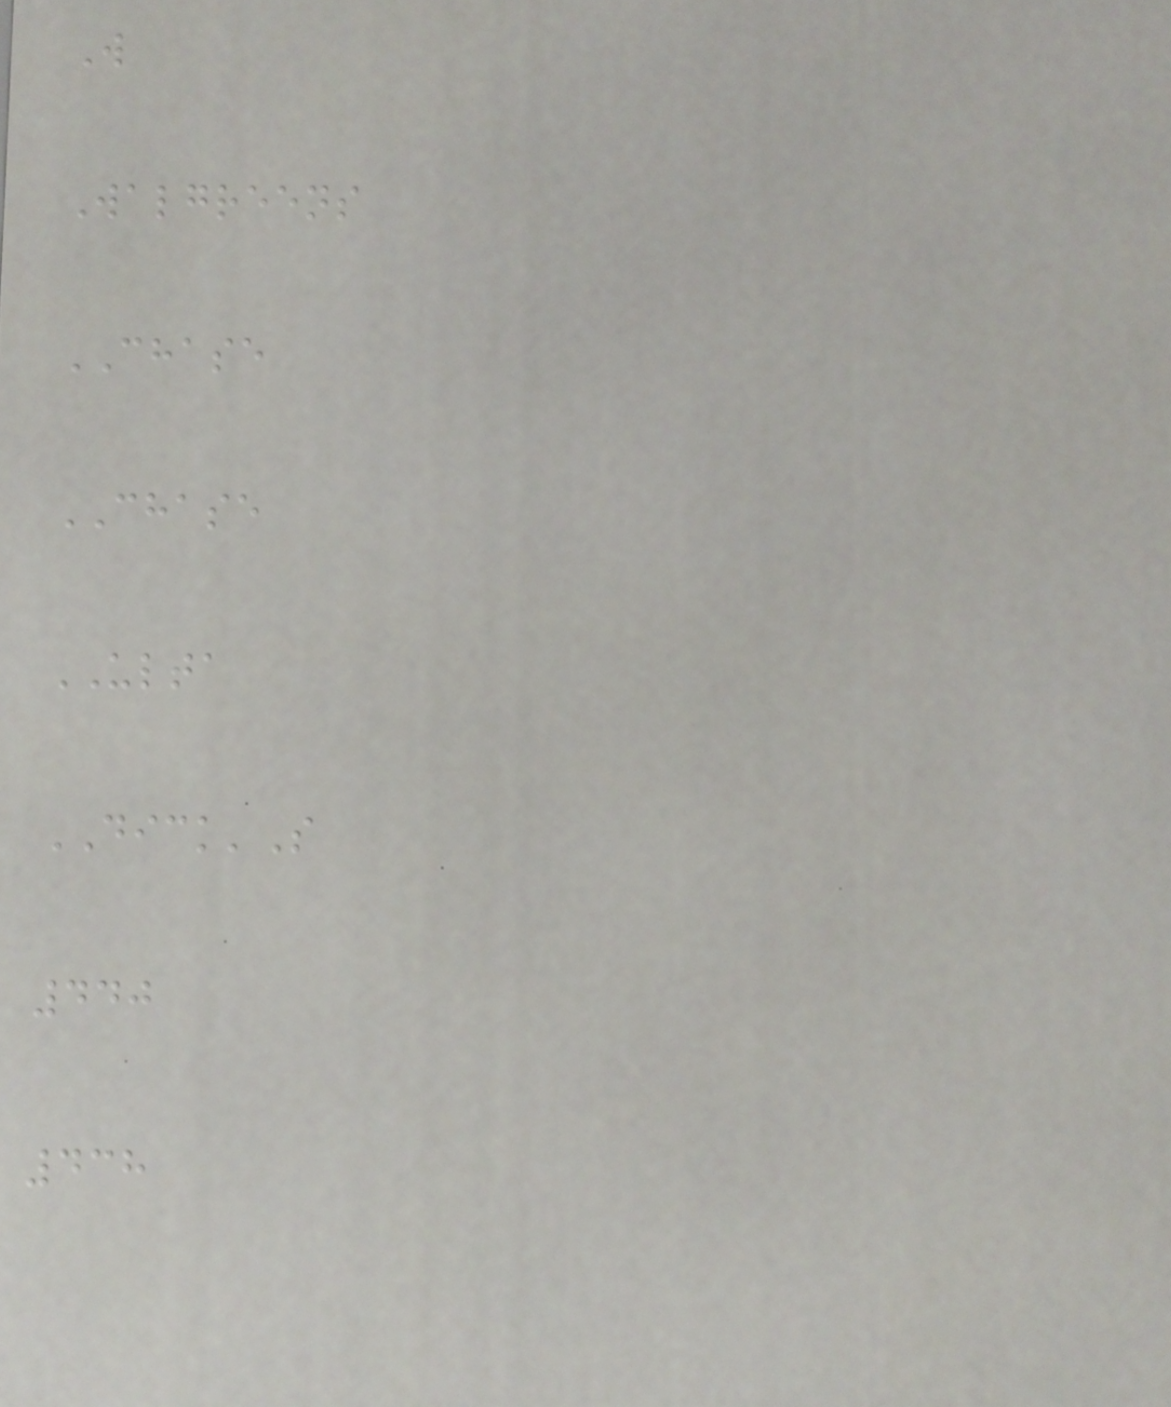W
Walgreens
CHASE
CHASE
ULTA
DICK'S
440
438
